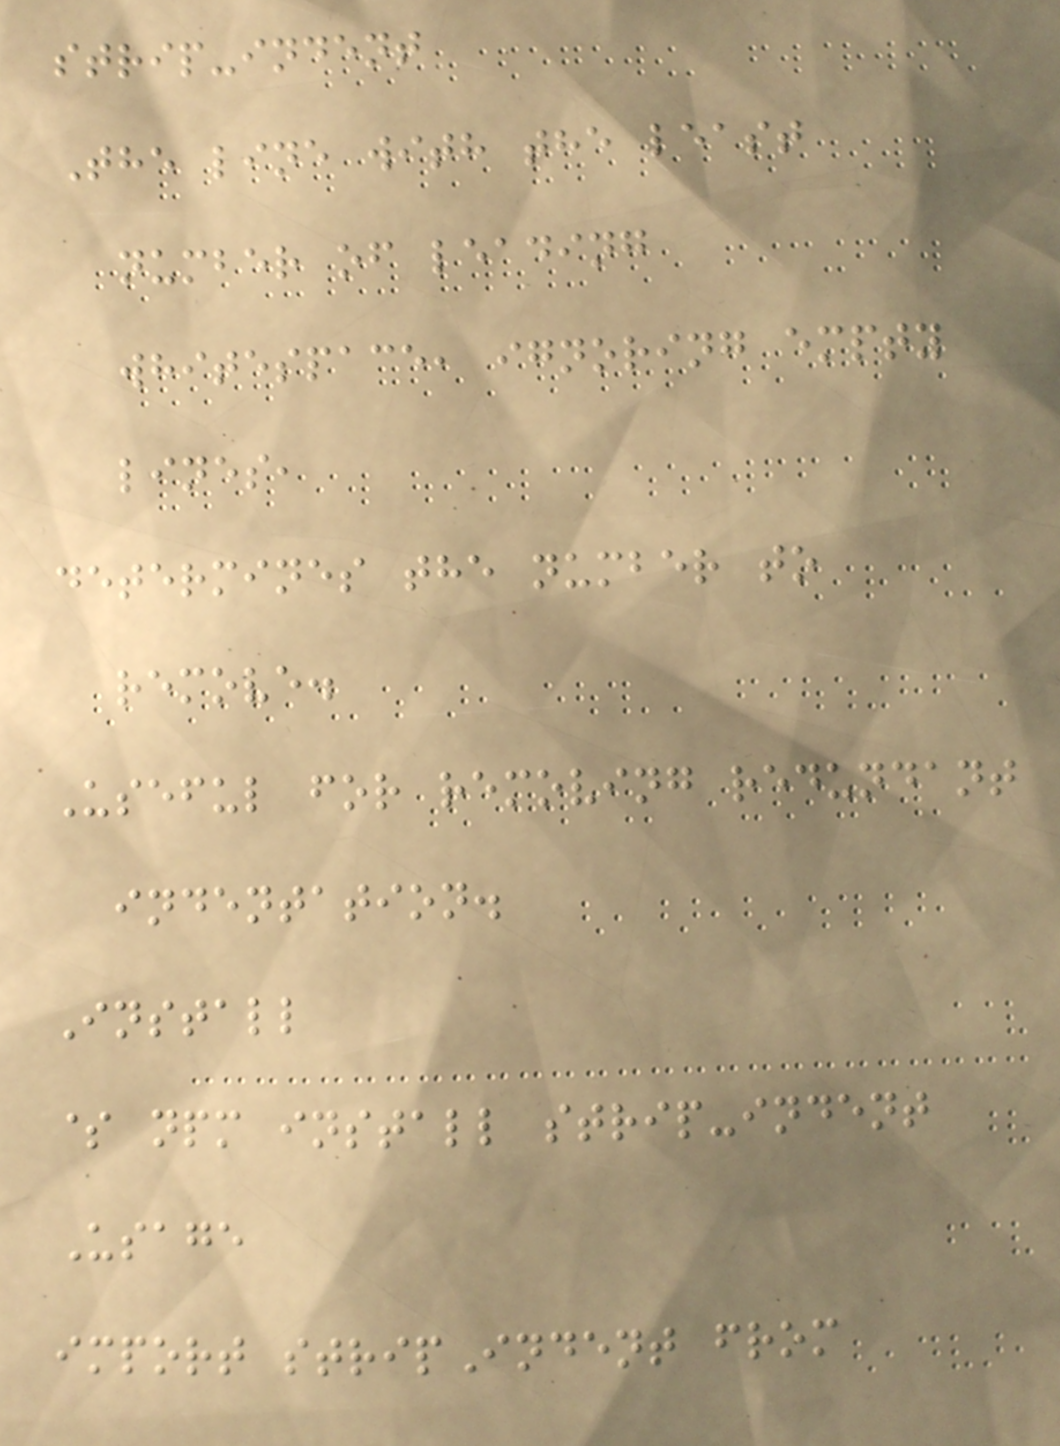strip-indent
The line with the least
number of leading
whitespace, ignoring empty
lines,
determines the number to
remove.
Useful for removing redundant
indentation.
Install
$ npm install strip-indent
Usage
import stripIndent from
